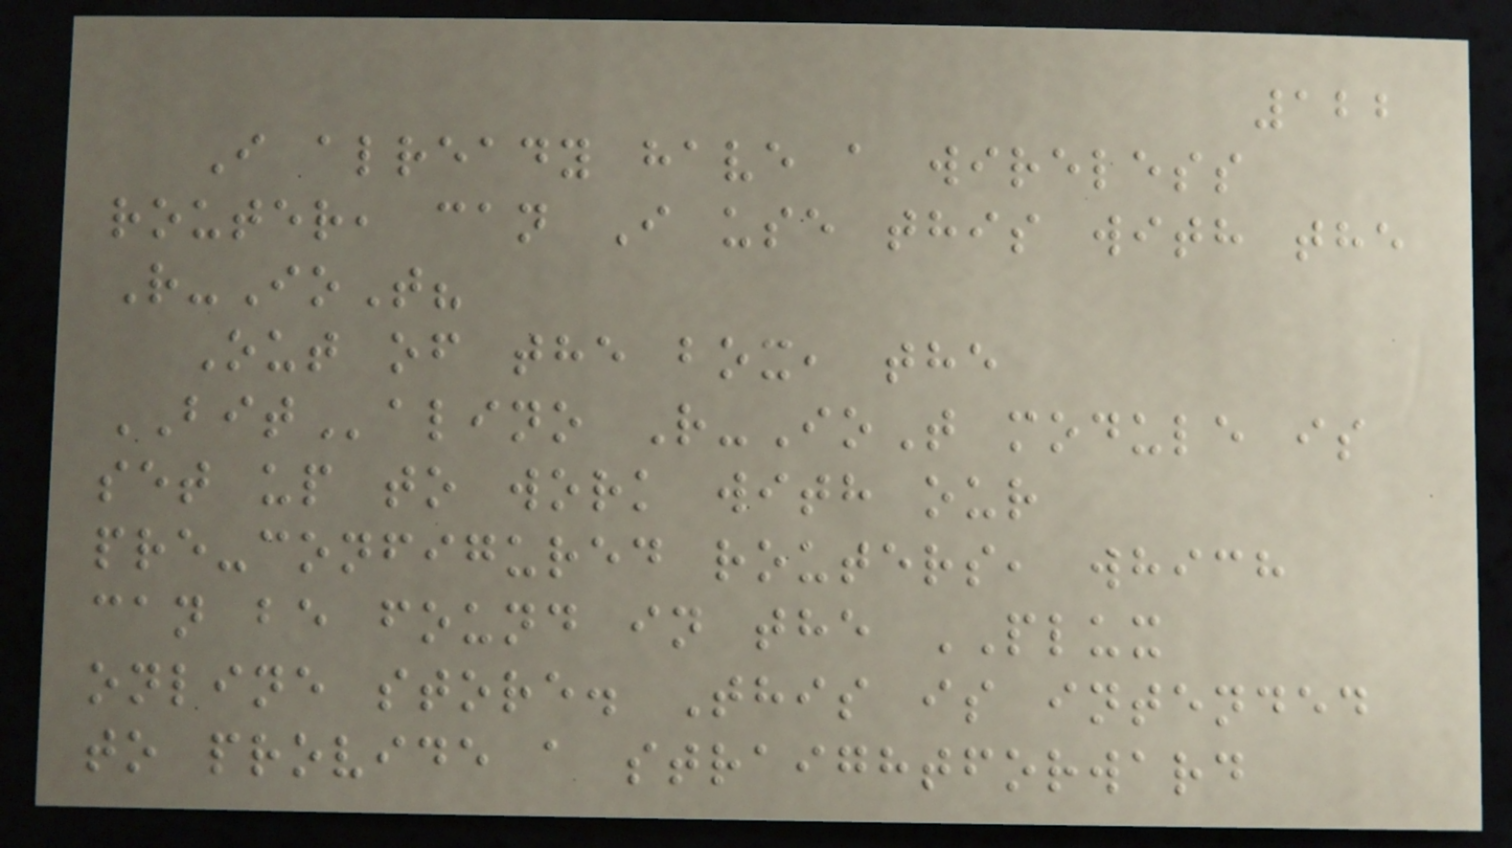122
I already have a wireless
router, can I use this with the
R-IoT?
Out of the box, the
BITalino R-IoT module is
set up to work with our
pre-configured routers, which
can be found in the PLUX
online store. This is intended
to provide a straightforward
